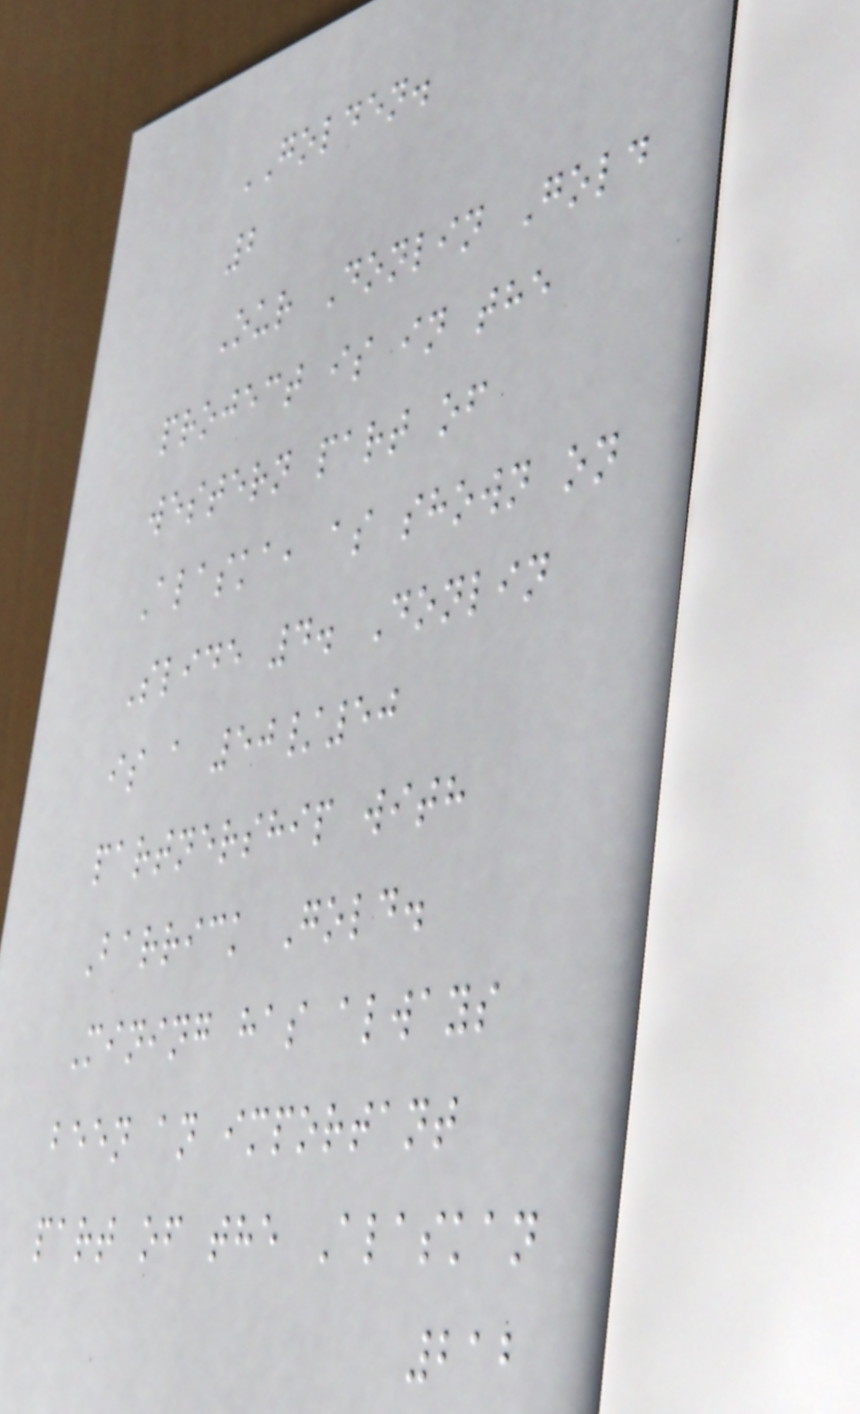GOLDEN.
2
Our Donlin Gold
project is in the
western part of
Alaska, as shown on
Slide 4. Donlin
is a 50/50
partnership with
Barrick Gold.
Mining has always
been an important
part of the Alaskan
212
